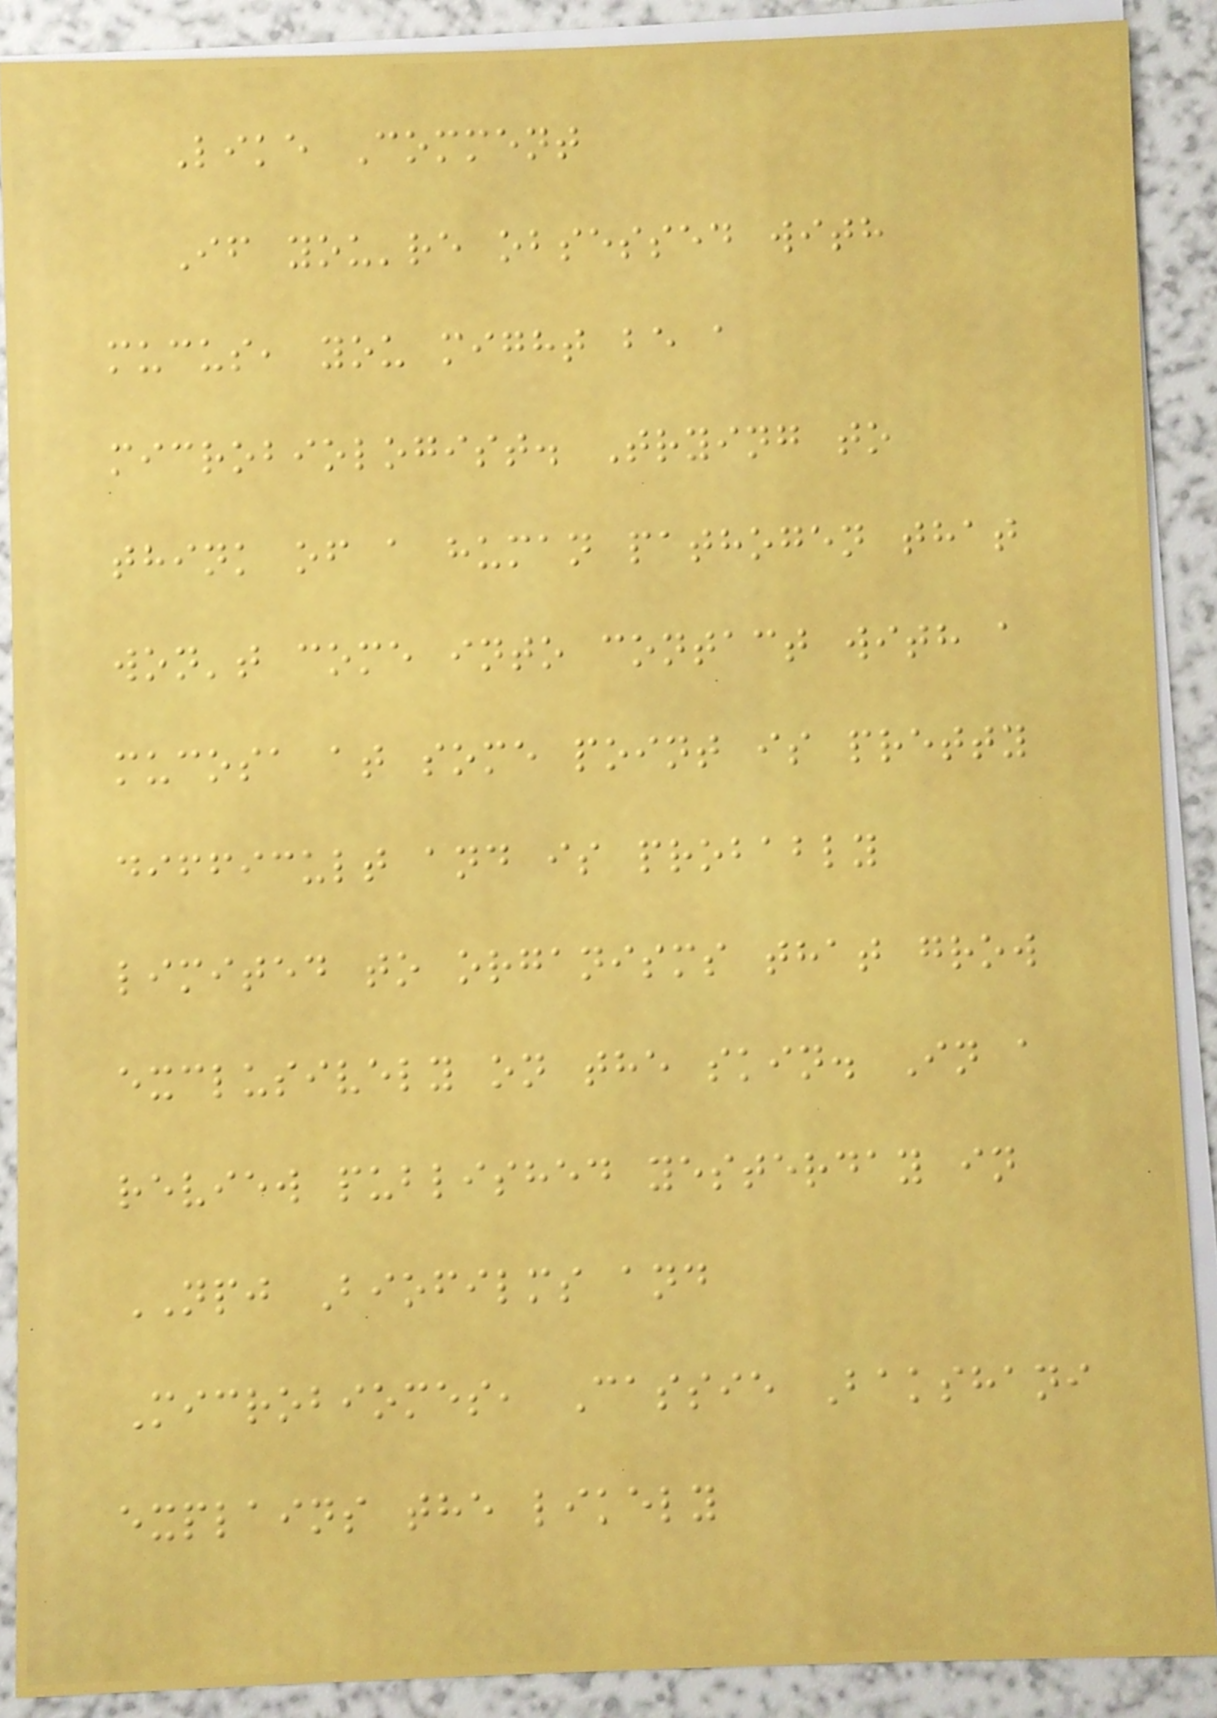Like Comment
If you're obsessed with
mucus, you might be a
microbiologist. Trying to
think of a human pathogen that
won't come into contact with a
mucosa at some point is pretty
difficult and is probably
limited to organisms that grow
exclusively on the skin. In a
review published yesterday in
NPJ Biofilms and
Microbiomes, Cassie Bakshani
explains the likely
